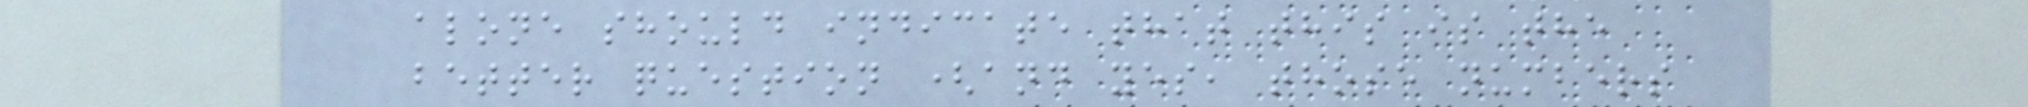alone should indicate that this is the
better question (and yes, those numbers
